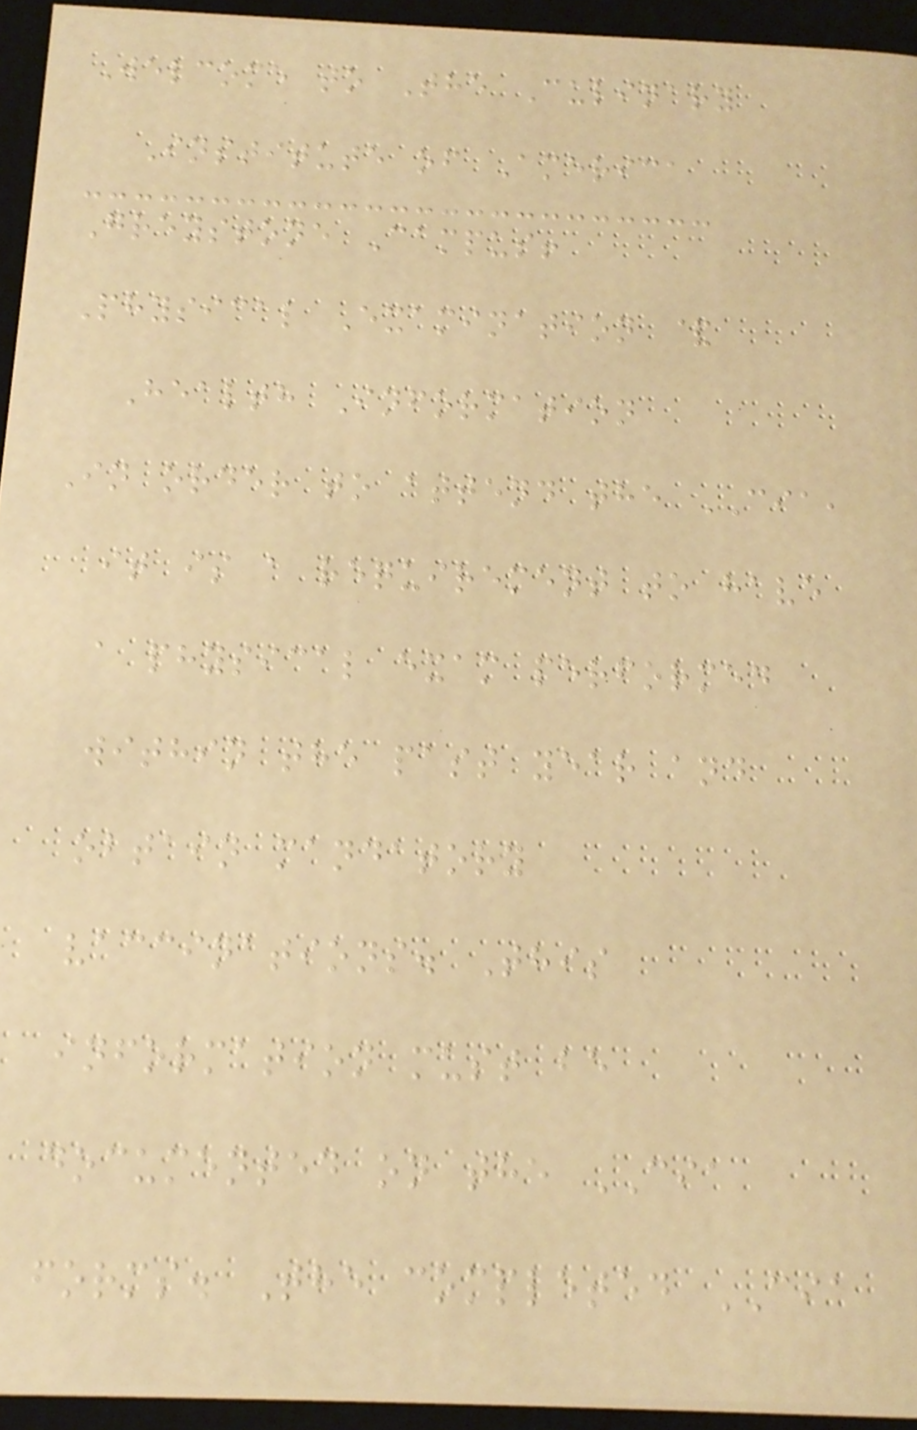Welcome to The Culinary
Institute of America
Greystone Campus!
Physical Examination &
Health Information
In order to attend the CIA,
it is a requirement to have
a physical exam performed
within the past year and
obtain mandatory
vaccinations. This
information must be
documented on the CIA
forms. The completed CIA
